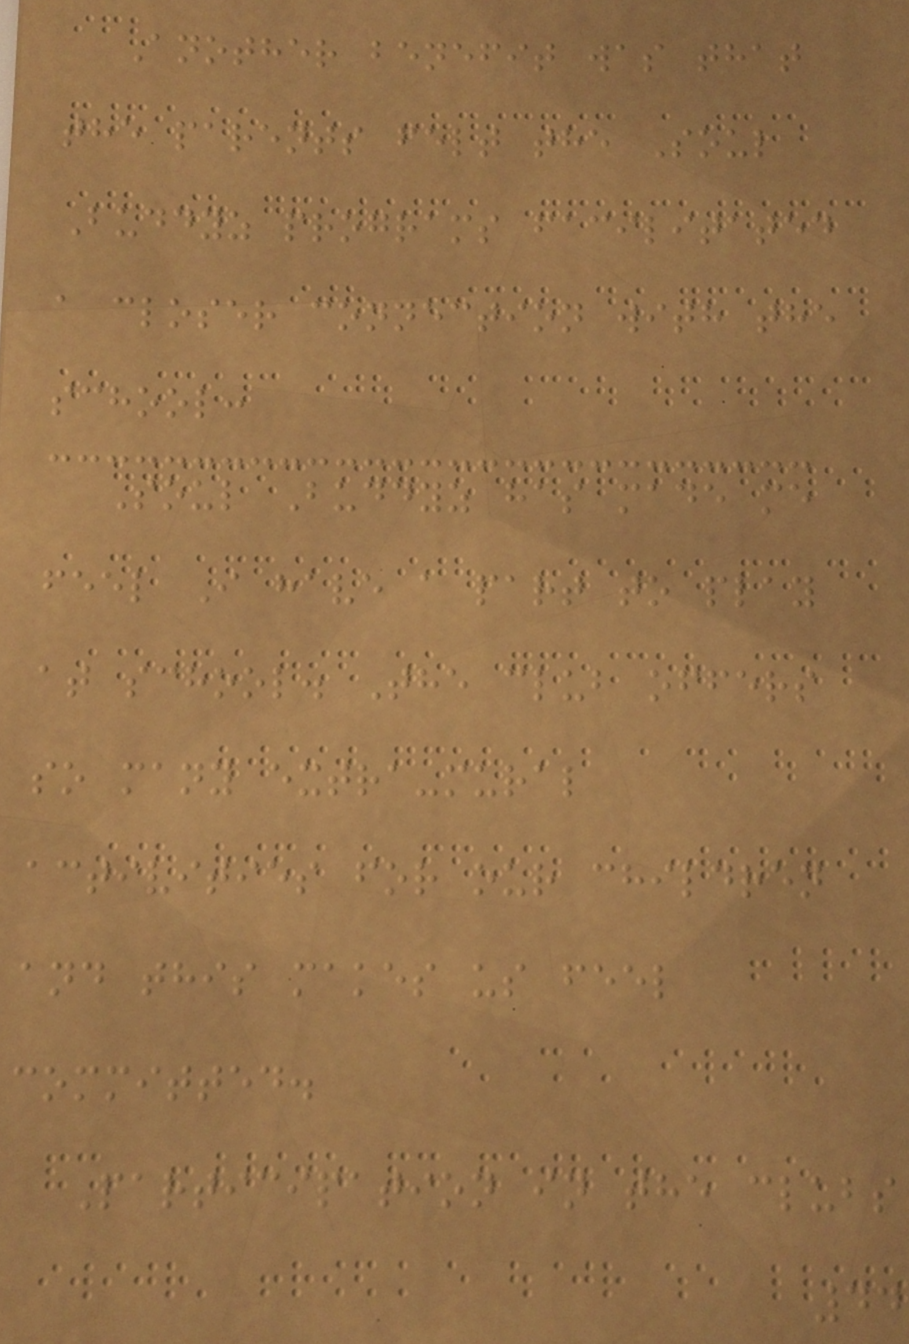Another benefit was that
the parents felt the Soul
Buddyz programs facilitated
a closer connection with the
school:
Soul Buddyz has made me
feel I have a part to play
at school. The club offers
so many extra-mural
activities for our children
and this makes us feel
committed.
Participation in the clubs
44
